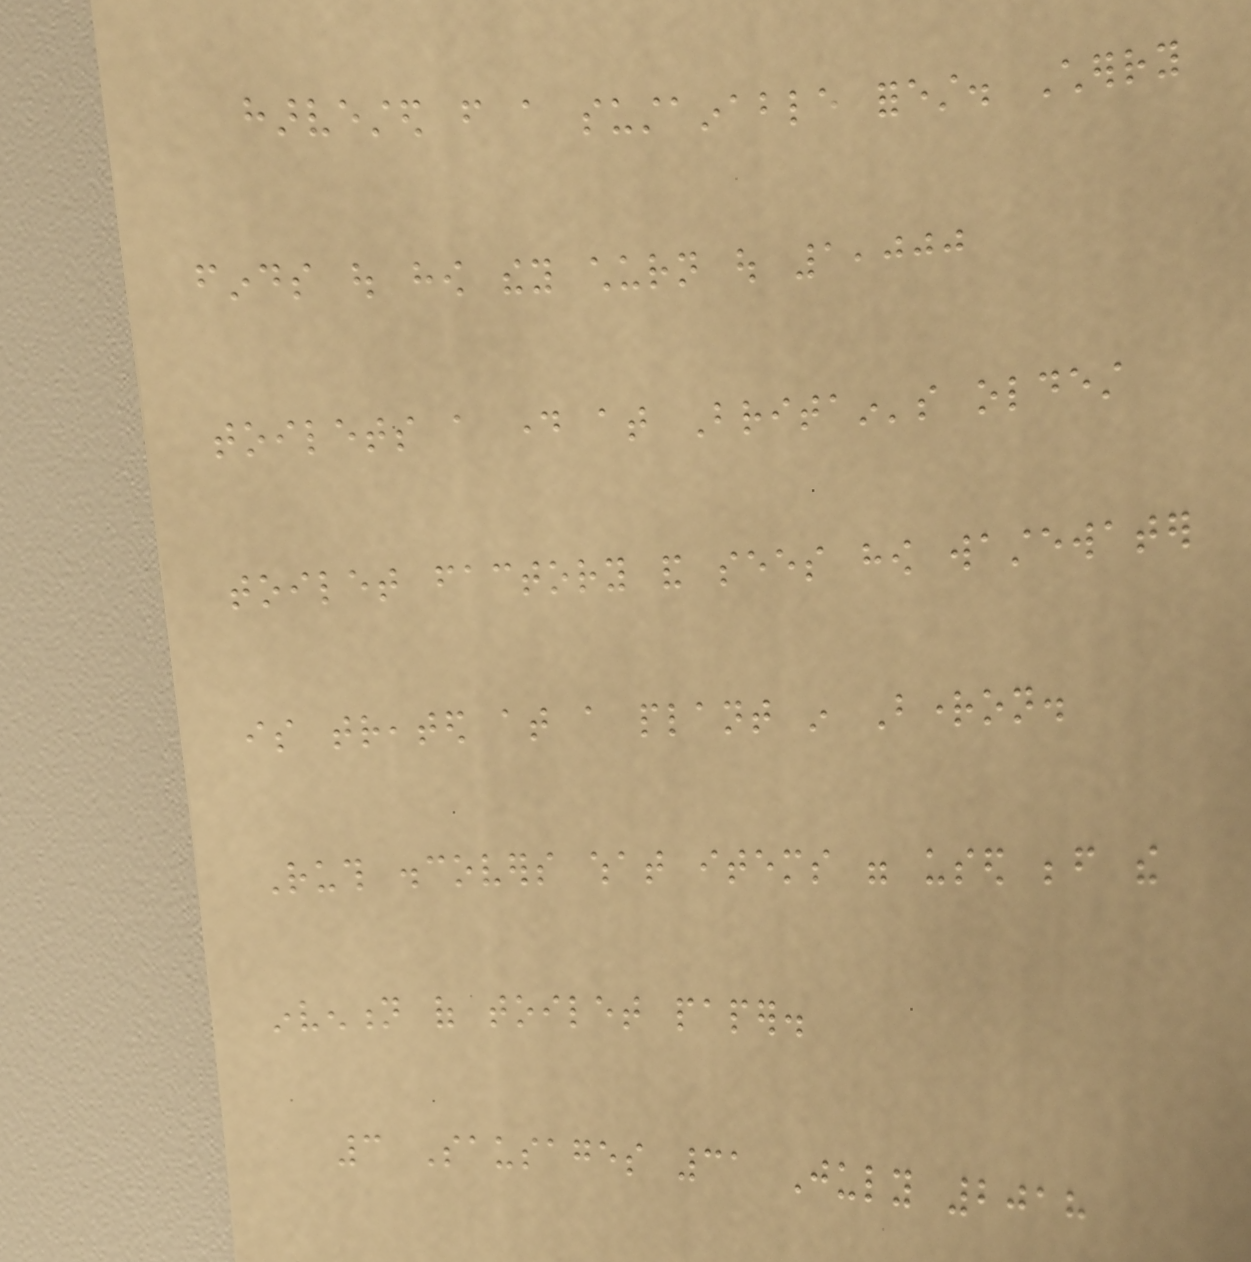harvested from a sustainable forest. Cherry
finds out how they churn out 1,000
toilets a day at Britain's oldest
toilet factory and sees how wastewater
is treated at a plant in Brighton.
Ruth discovers what items were used before the
invention of toilet paper.
3 Sausages 31 July 2018
